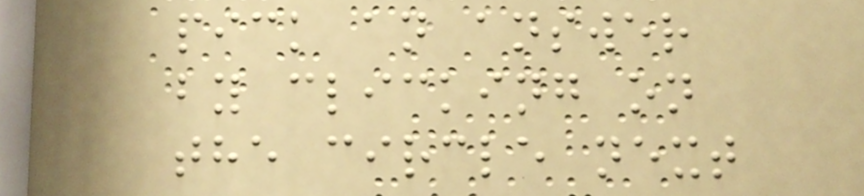pick an answer
by clicking on
the circle next
